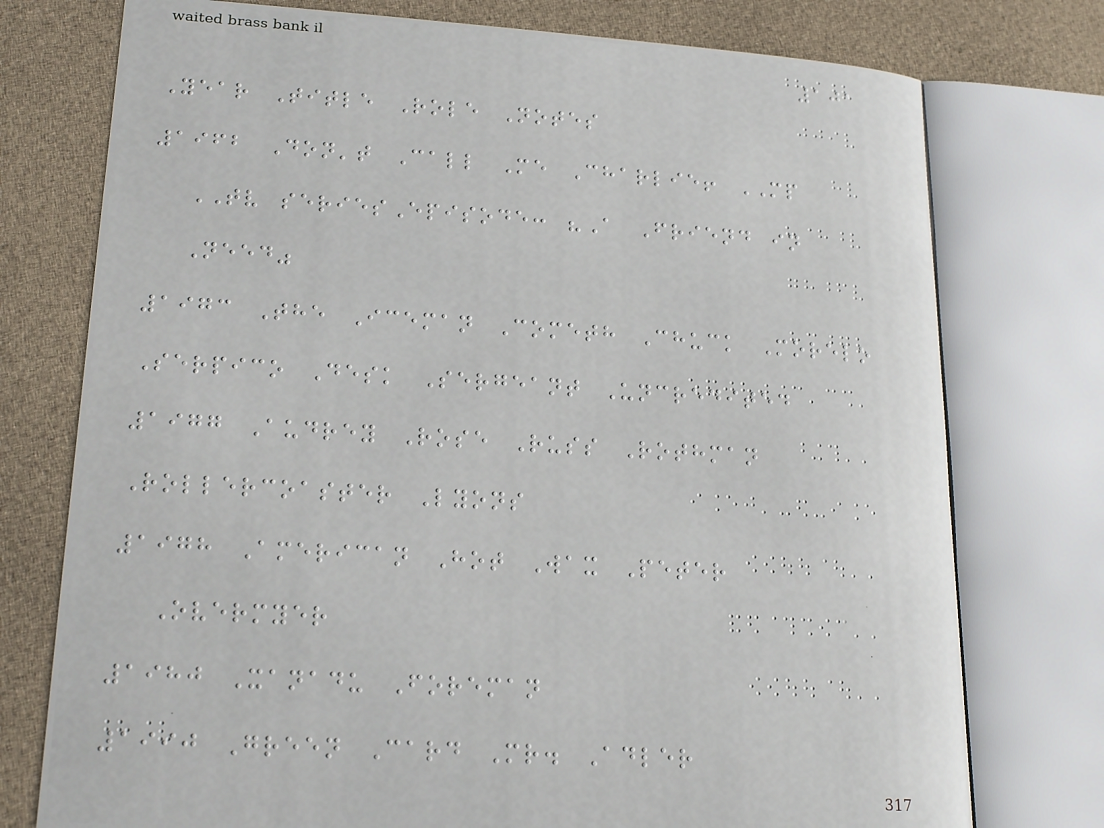101
Year Title Role Notes
1962 Don't Call Me Charlie! MP
TV seriesEpisode: "A Friend in
Need"
1973 The Iceman Cometh Chuck Morelo
Serpico Desk Sergeant Uncredited
1977 Audrey Rose Russ Rothman
Rollercoaster Lyons
1978 American Hot Wax Peter
Overmyer
1980 Xanadu Foreman
1990 Green Card Mr. Adler
